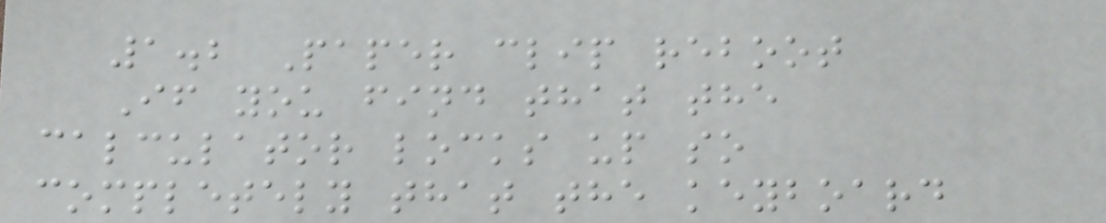1.2 Paper clip reboot
If you find that the
calculator locks up so
completely that the keyboard
